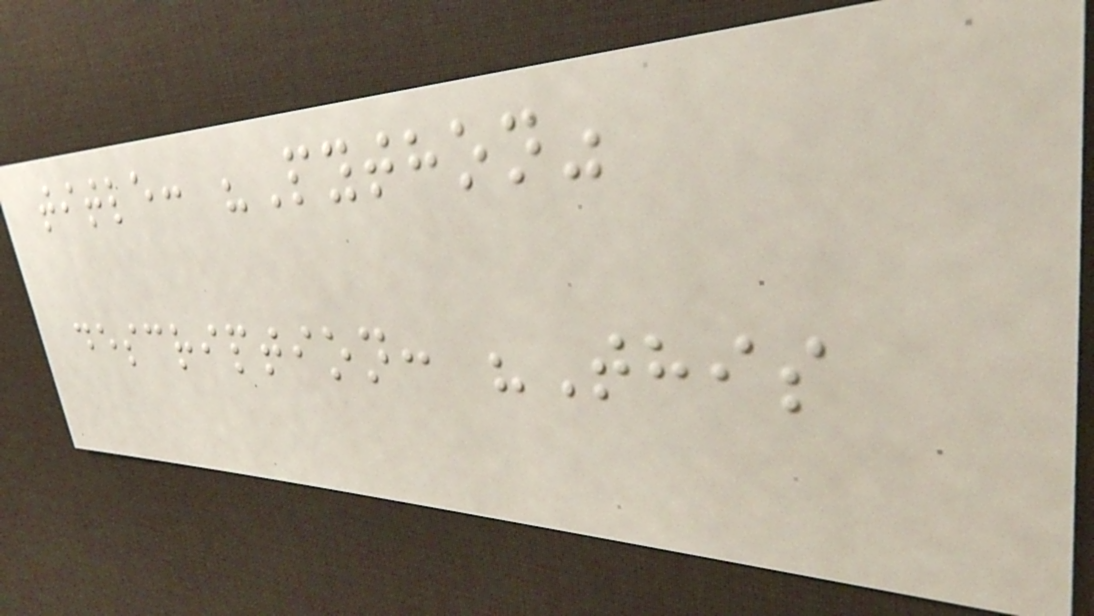title: "Python"
description: "This
